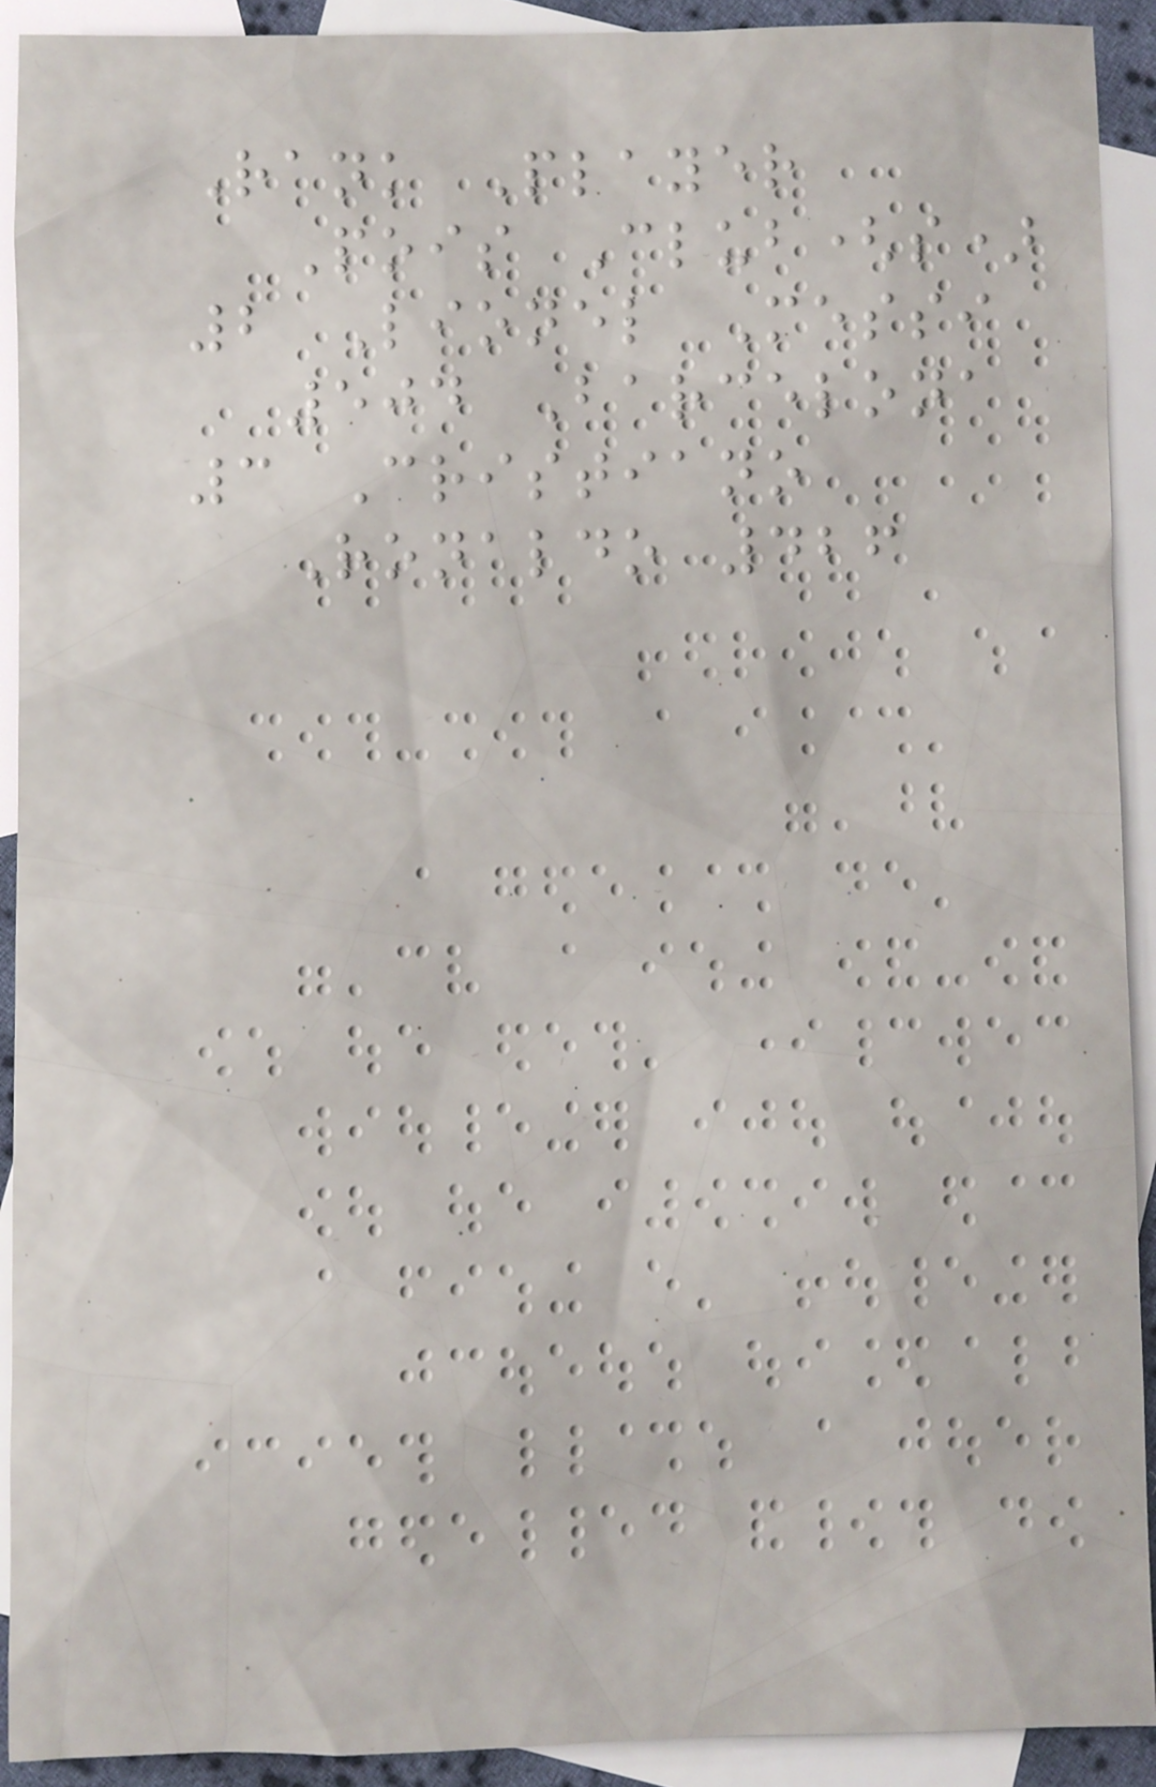Rank Player
Pois Club(s)
2 Lionel Messi
504 Barcelona
3 Cristiano
Ronaldo 426
